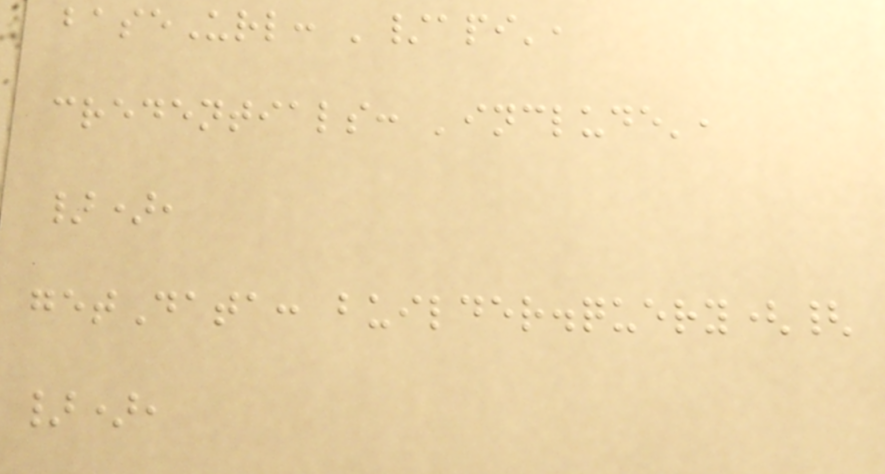baseUrl: '/api',
credentials: 'include',
}),
getData: builder.query({
}),
